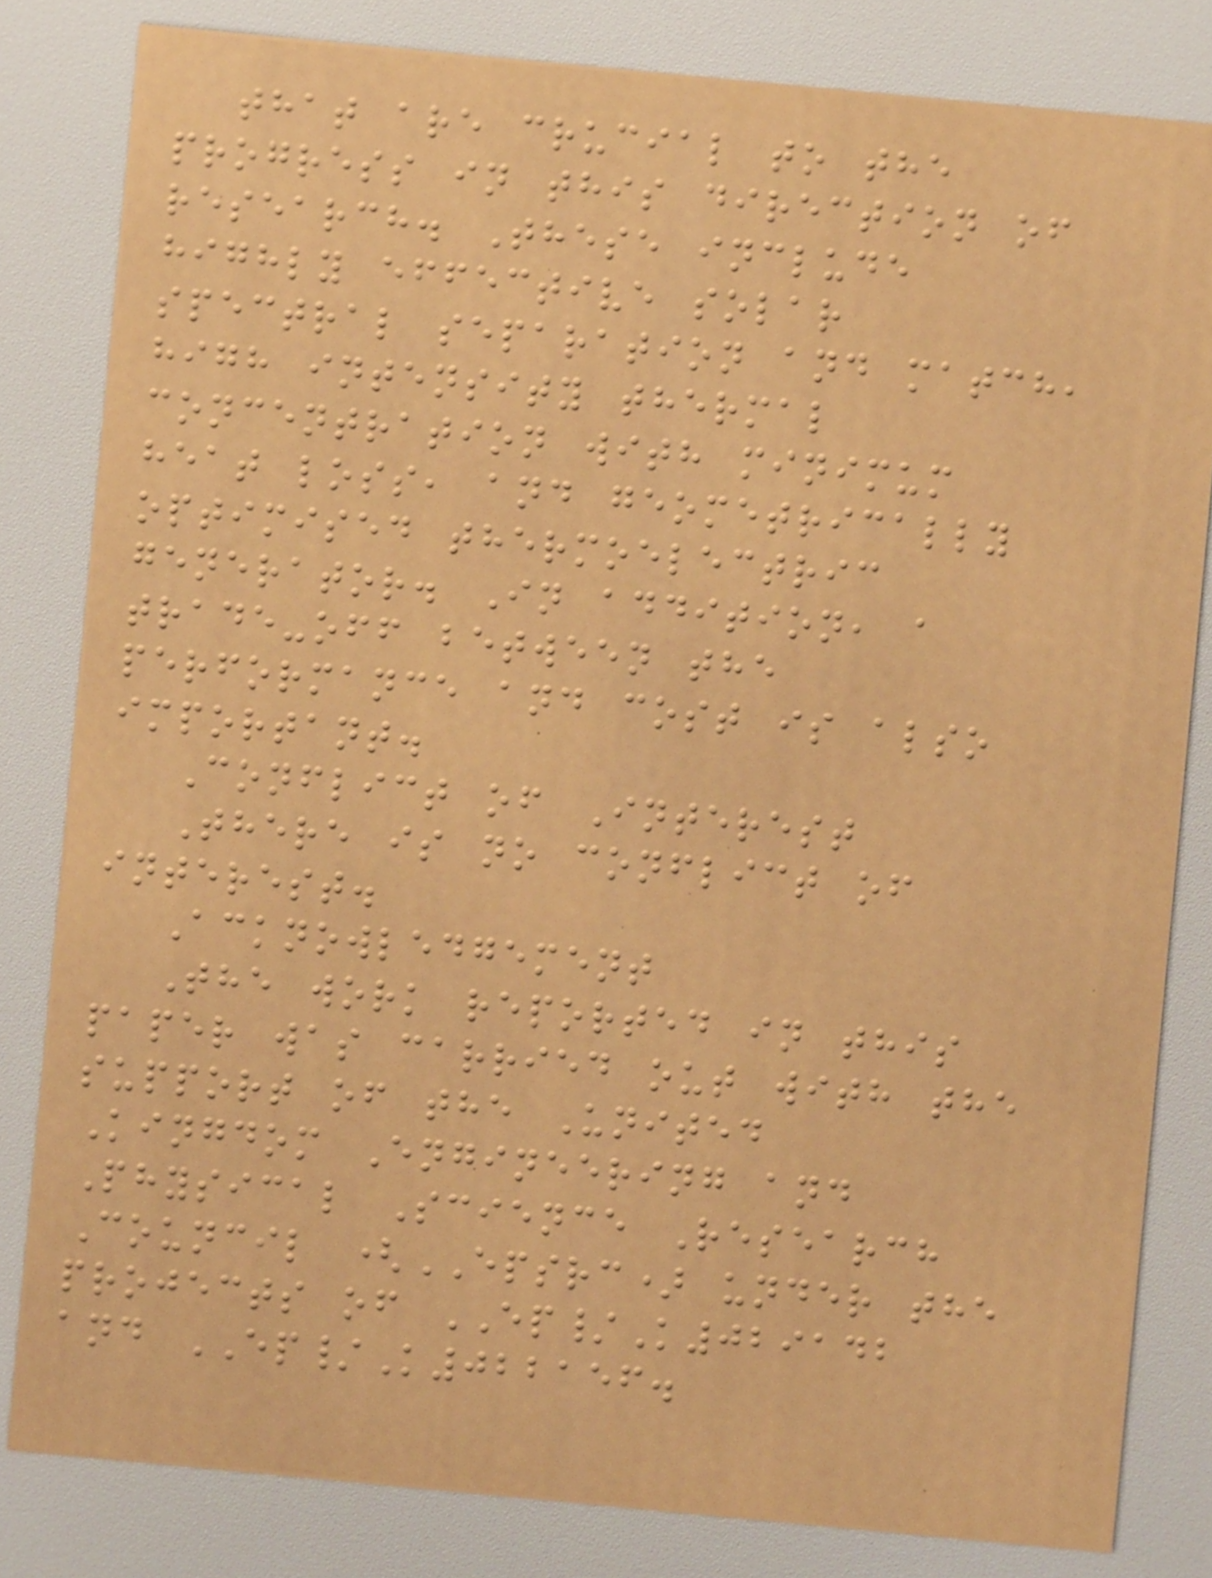that are crucial to the
progress in this direction of
research. These include
highly effective solar
spectral separation and match,
high intensity thermal
concentration with minimum
heat loss, and geometrically
optimised thermoelectric
generator. In addition, a
trade-off between the
performance and cost is also
important.
Conflict of Interest
There is no conflict of
interest.
Acknowledgement
The work reported in this
paper was carried out with the
support of the United
Kingdom Engineering and
Physical Science Research
Council (EPSRC) under the
projects of EP/K029142
and EP/K022156.
